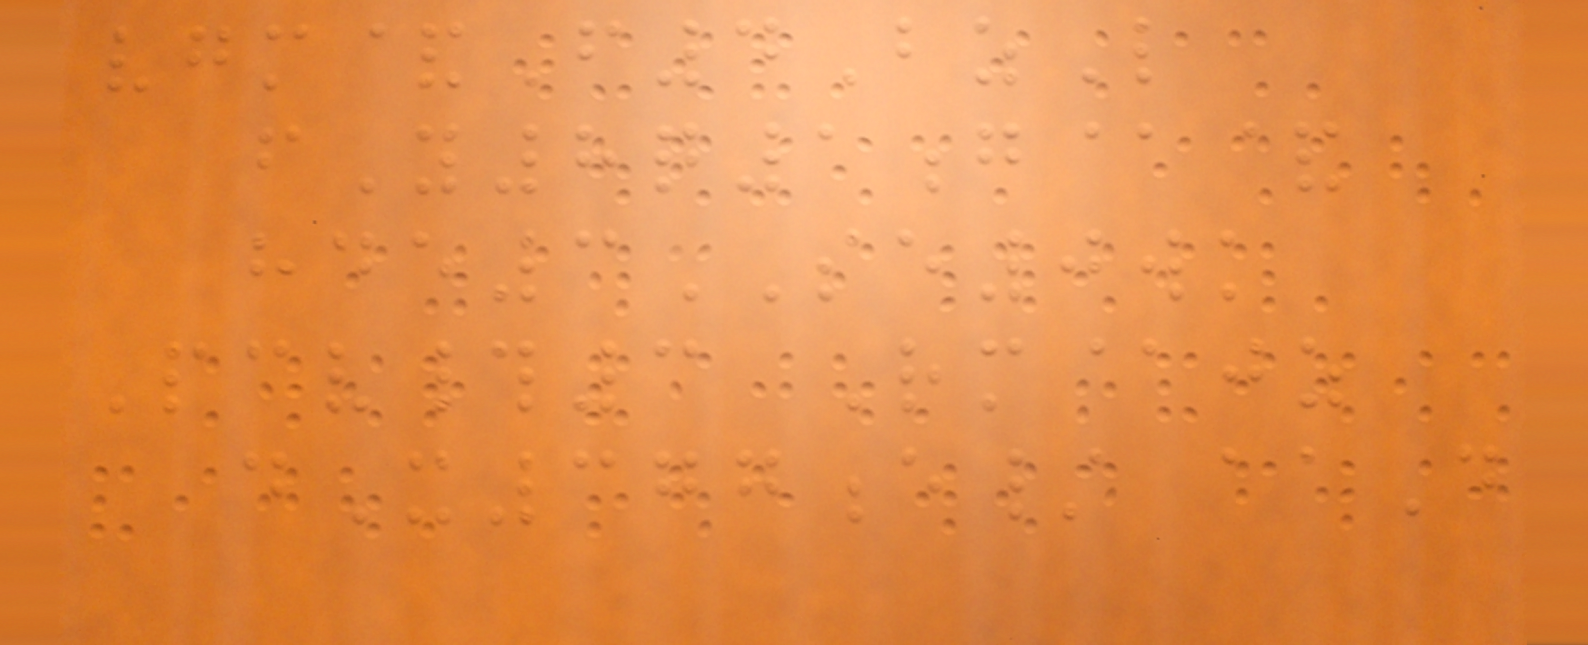vgm&F4BzL
fY8q1g@&
hde3SE0wk
Pcv#3 Rm@jz
dX377e/ aaD
